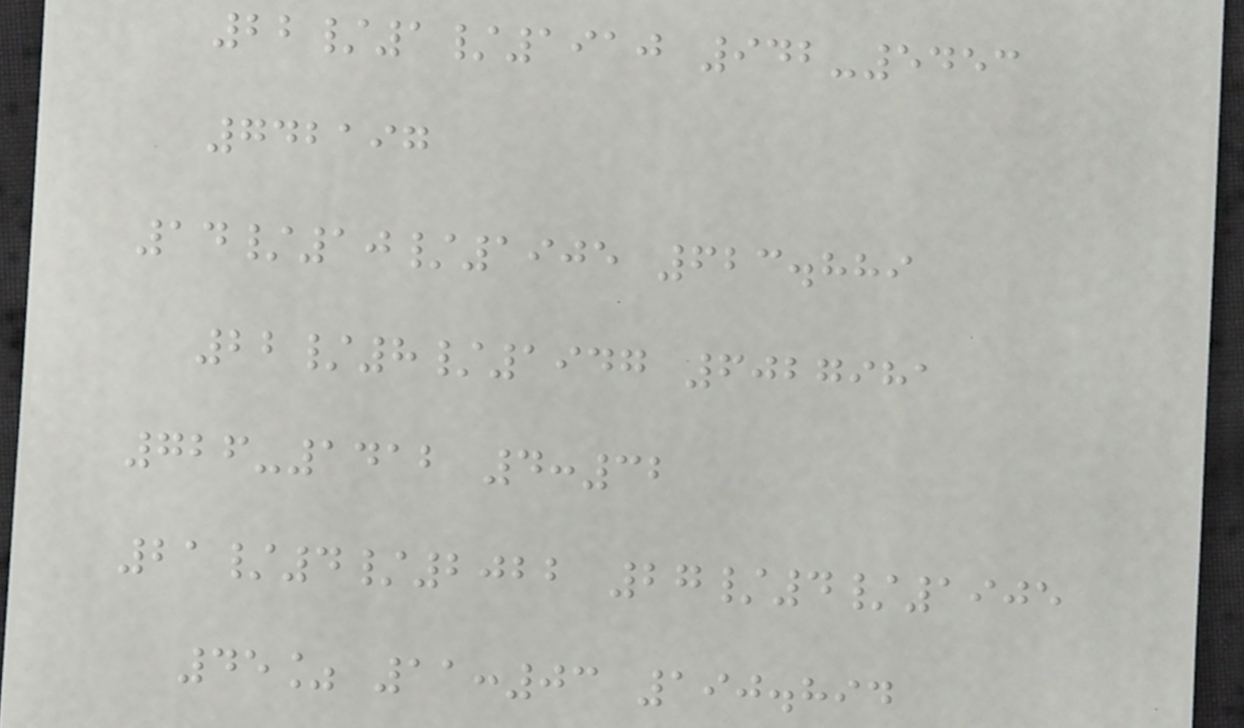22/1/1910 942-5453
742197
14/10/1905 623.889
22/8/1947 6027981
726-1412 4:32
21/4/2022 27/4/1905
45% 11:03 190.894
